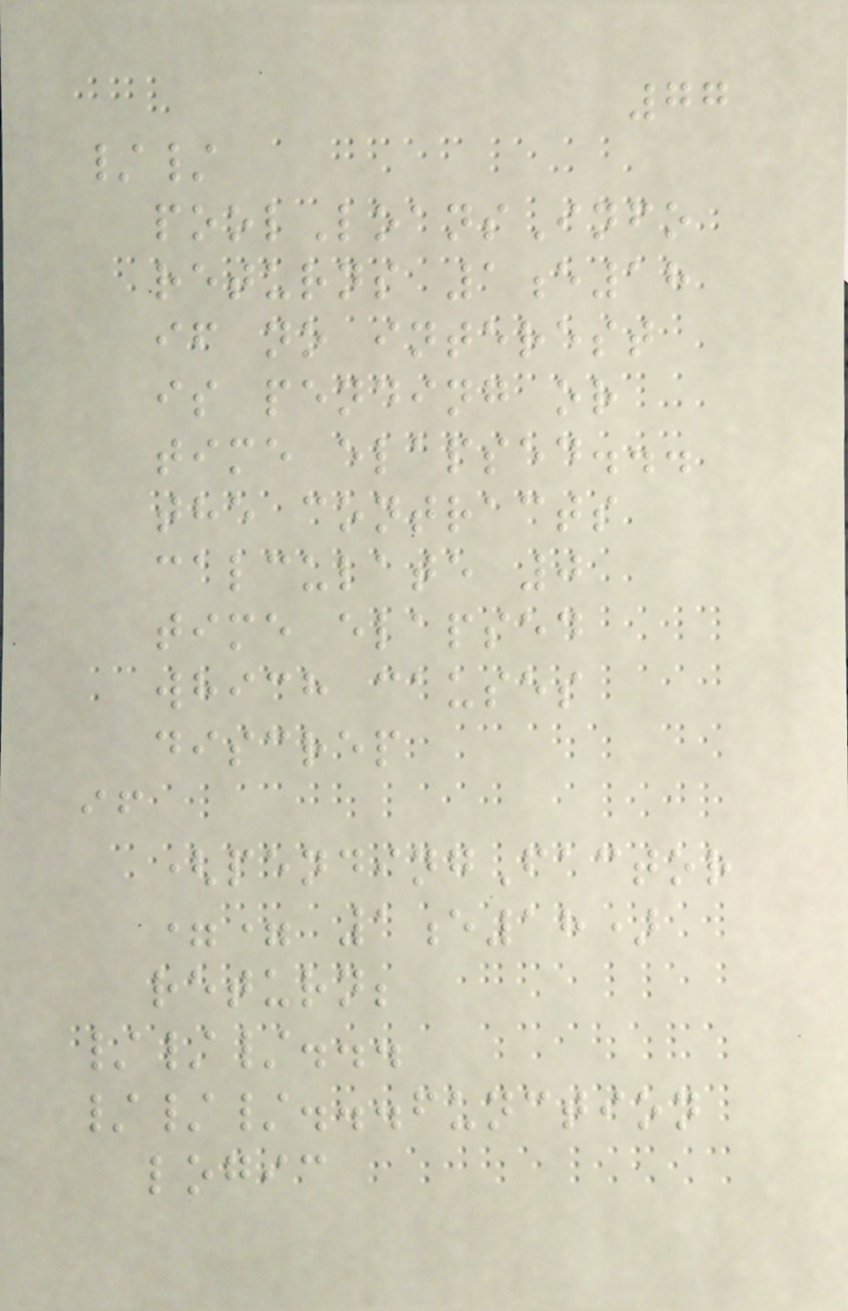77
//
poolLoansInfo
returns 1e18
if no interest
is pending or
time elapsed...
the contracts
calculate 0
time elapsed
which causes
discrep
if
(pendingFactor
== 1e18)
return;
///...
///...function
logic
